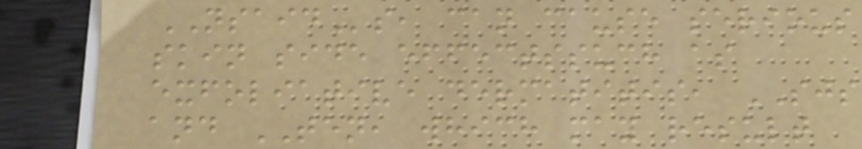NSAIDs, can cause serious
skin side effectssuch as
exfoliative dermatitis, SJS
and TEN, which may result
